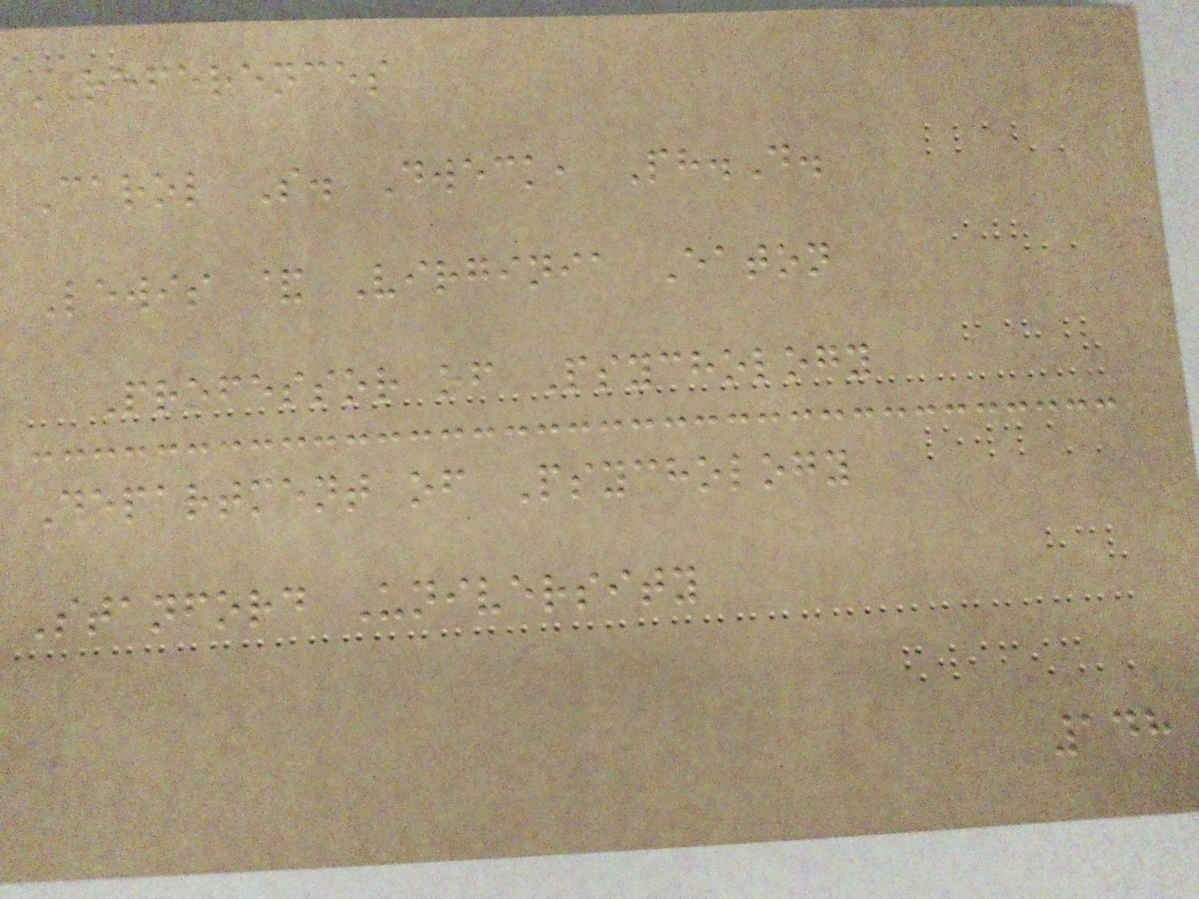REFERENCES
Carol S. Dweck, Ph.D.
Lewis & Virginia Eaton
Professor of Psychology
Department of Psychology
Stanford University
148
